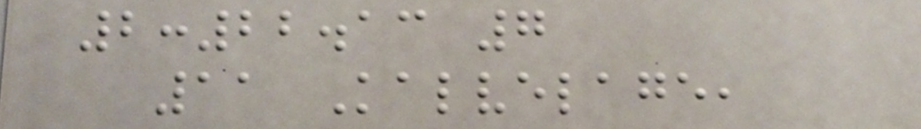2:22.13 7
11 Kalvelage,
